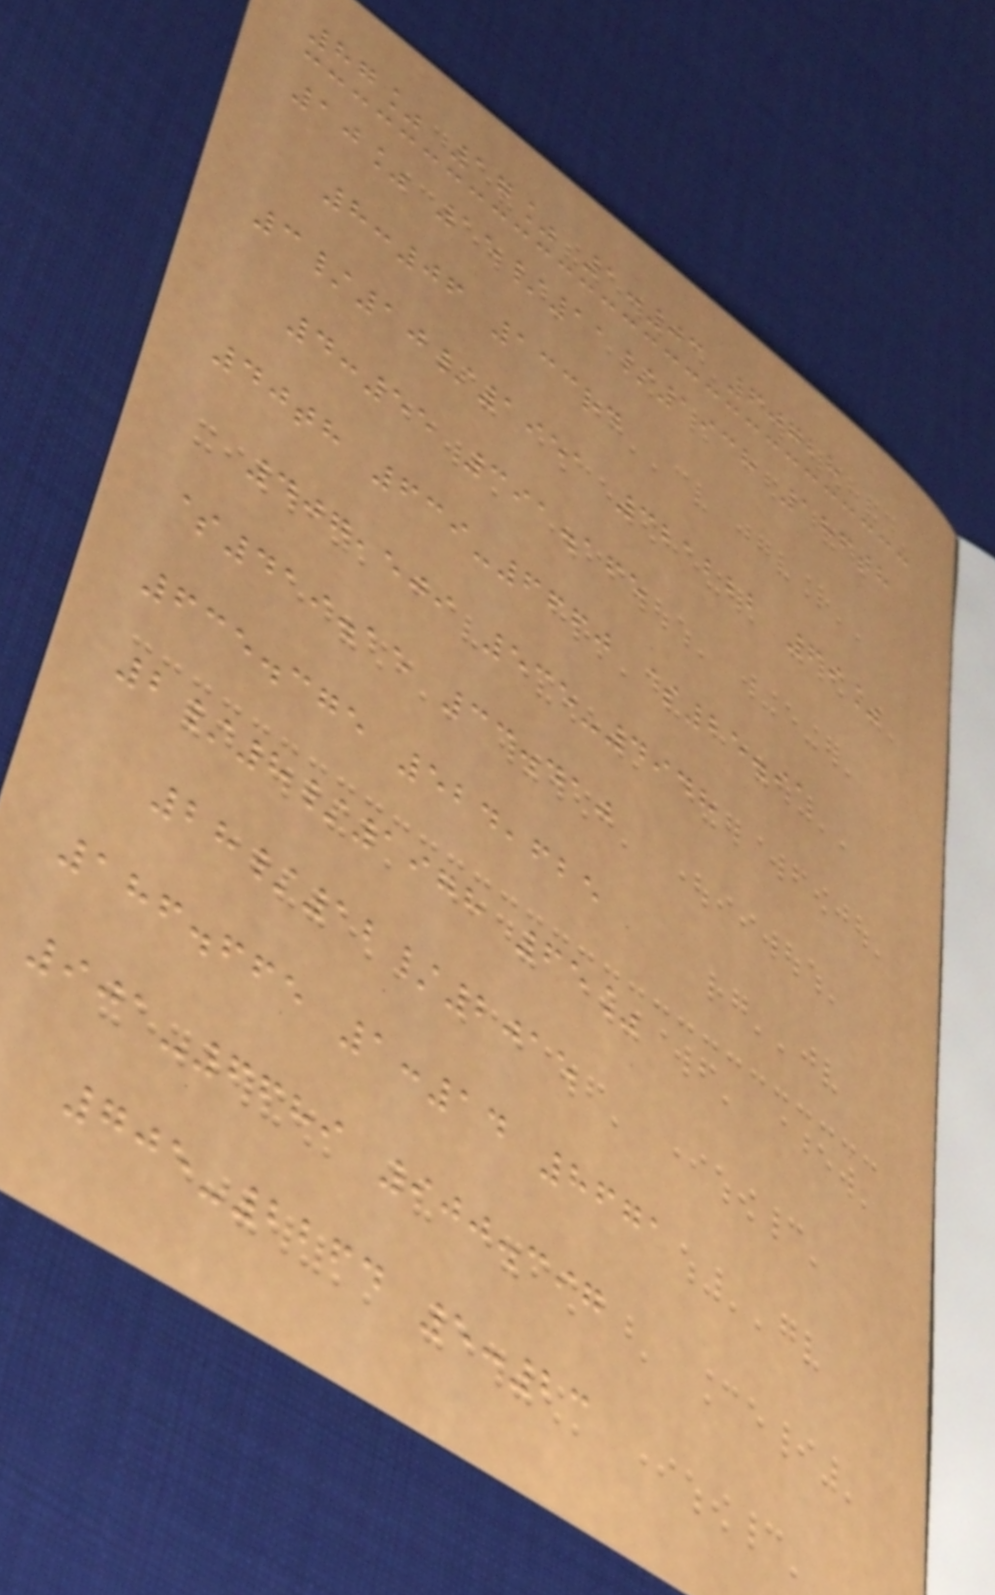87% 17% 1:03 60728
10% 15/11/1938 186th
8:06 133rd
3/10/1951 321222 69%
4:55 391.165
40th 639-6660 $25.91
407,509 535-4948
$419.15 33.410
635.375 524,625
2/8/1978 65%
28/12/2015
186.665 1:14 8671
901-6689 900.397
705-2264 5:23
